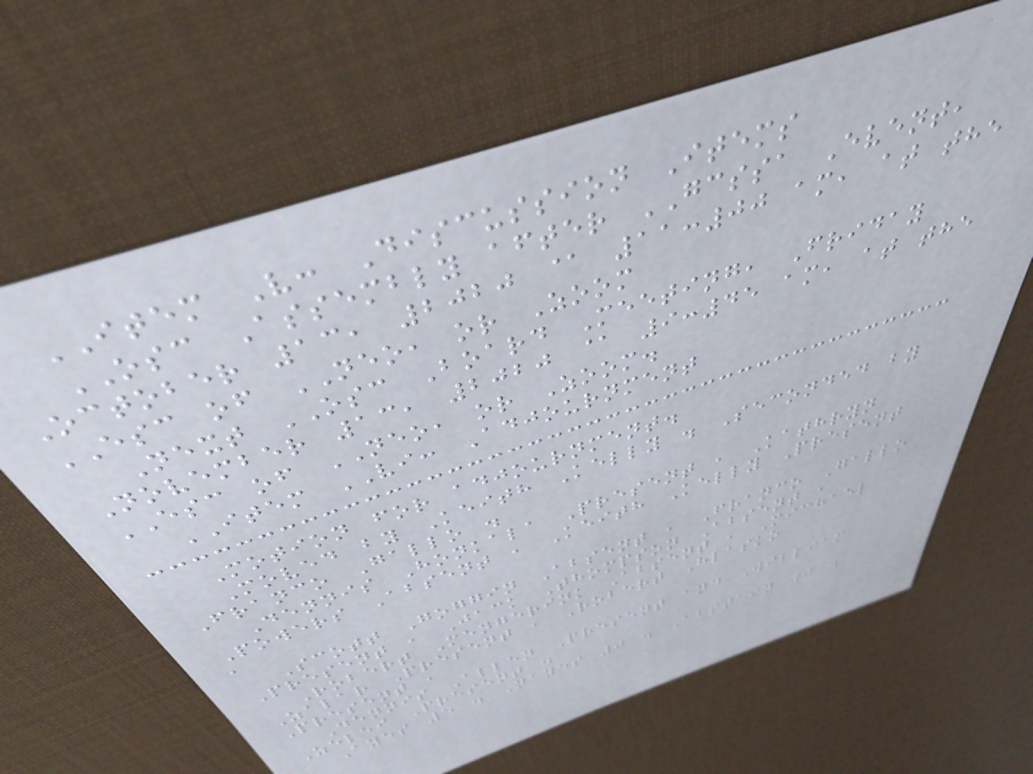ITEM V: Discussion Items
OSC Assembly after GCSSA Event,
October 13, 2020 @ 11:00 am, at the
ESC of NEO, or Zoom
Next OSC Board Meeting, Friday
November 13, 2020 @ 9:45 am, at the
ESC of NEO, or Zoom.
ITEM VI: Adjournment
Motion for adjournment.
Moved by Keith Kelly . Seconded by
Franco Gallo .
Dennis Honkala Present , Kathryn
Powers Absent , Keith Kelly Present
,
Scott Goggin Absent , Franco Gallo
Present , Jack Thompson Absent ,
Robert Mengerink Absent , Michael
Zalar Present , Robert Hlasko
Present ,
Dennis Allen Present and William
Zelei Present .
Ayes 5 . Nayes 0 . Abstain 0 .
